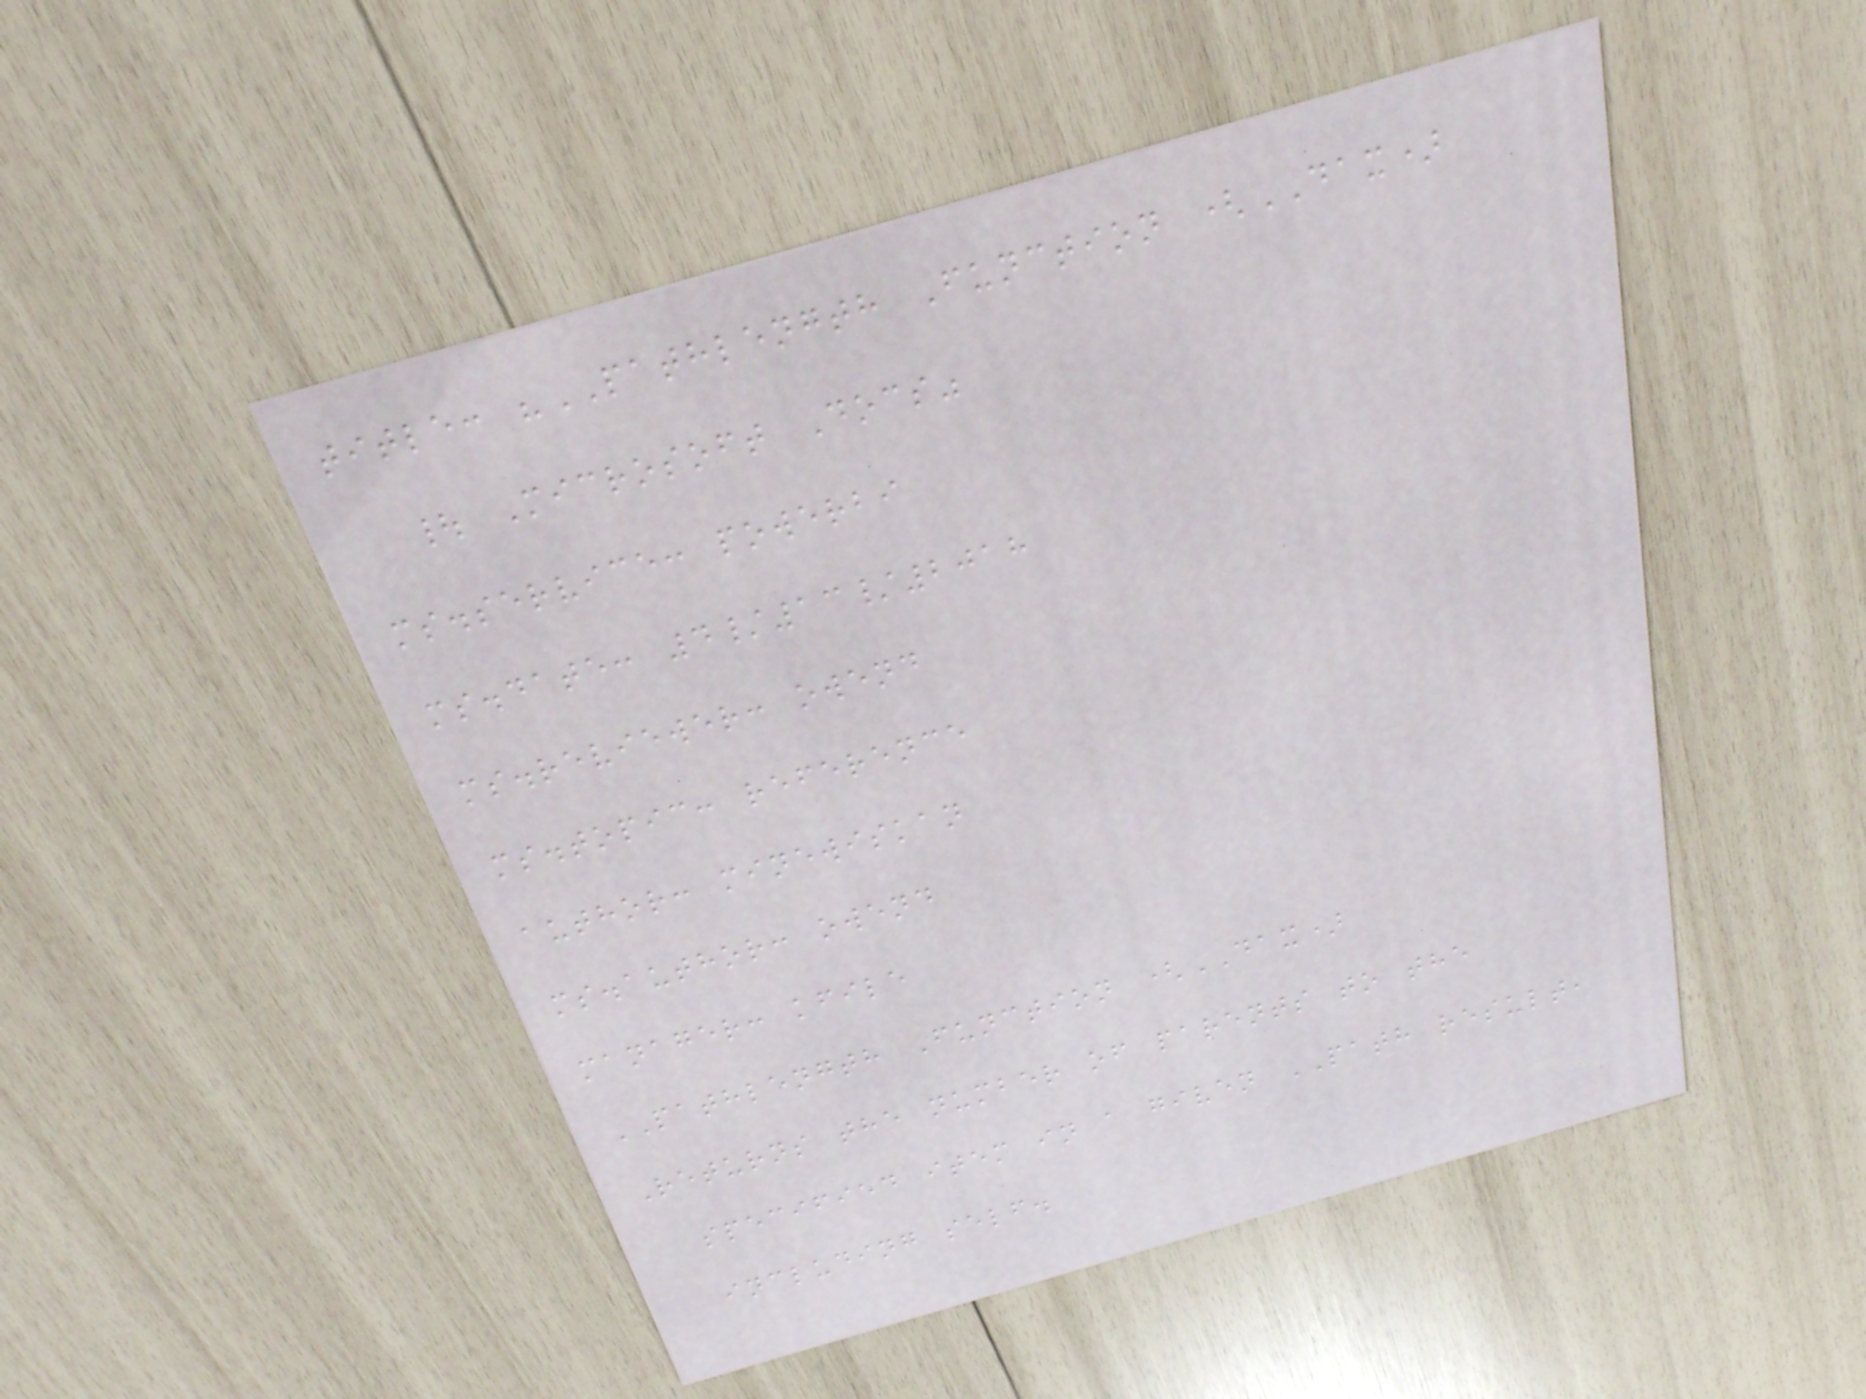title: "PATHLENGTH Function (DAX)
| Microsoft Docs"
ms.service: powerbi
ms.date: 4/13/2018
ms.reviewer: owend
ms.topic: reference
author: minewiskan
ms.author: owend
manager: kfile
PATHLENGTH Function (DAX)
Returns the number of parents to the
specified item in a given PATH result,
including self.
